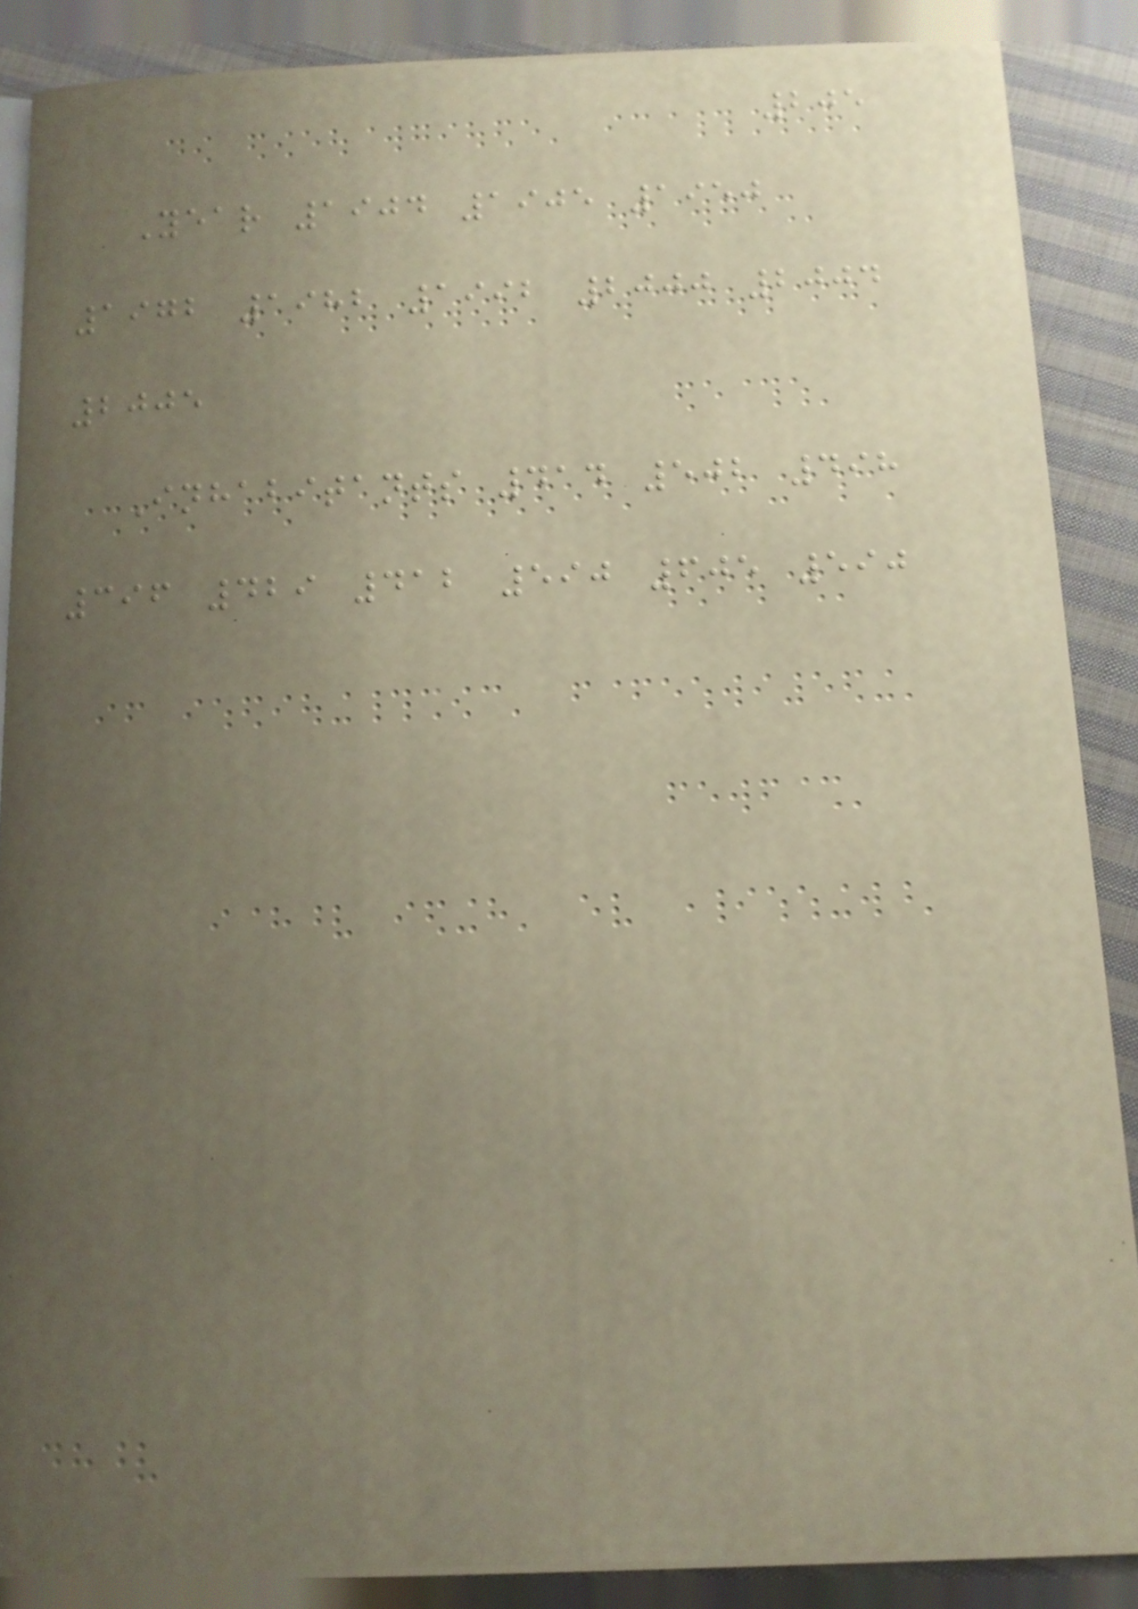205
Year 1904 1905 1950
1972 1982 1992 2000 2004
2005
Inhabitants 414 502 498
396 429 412 590 605 590
